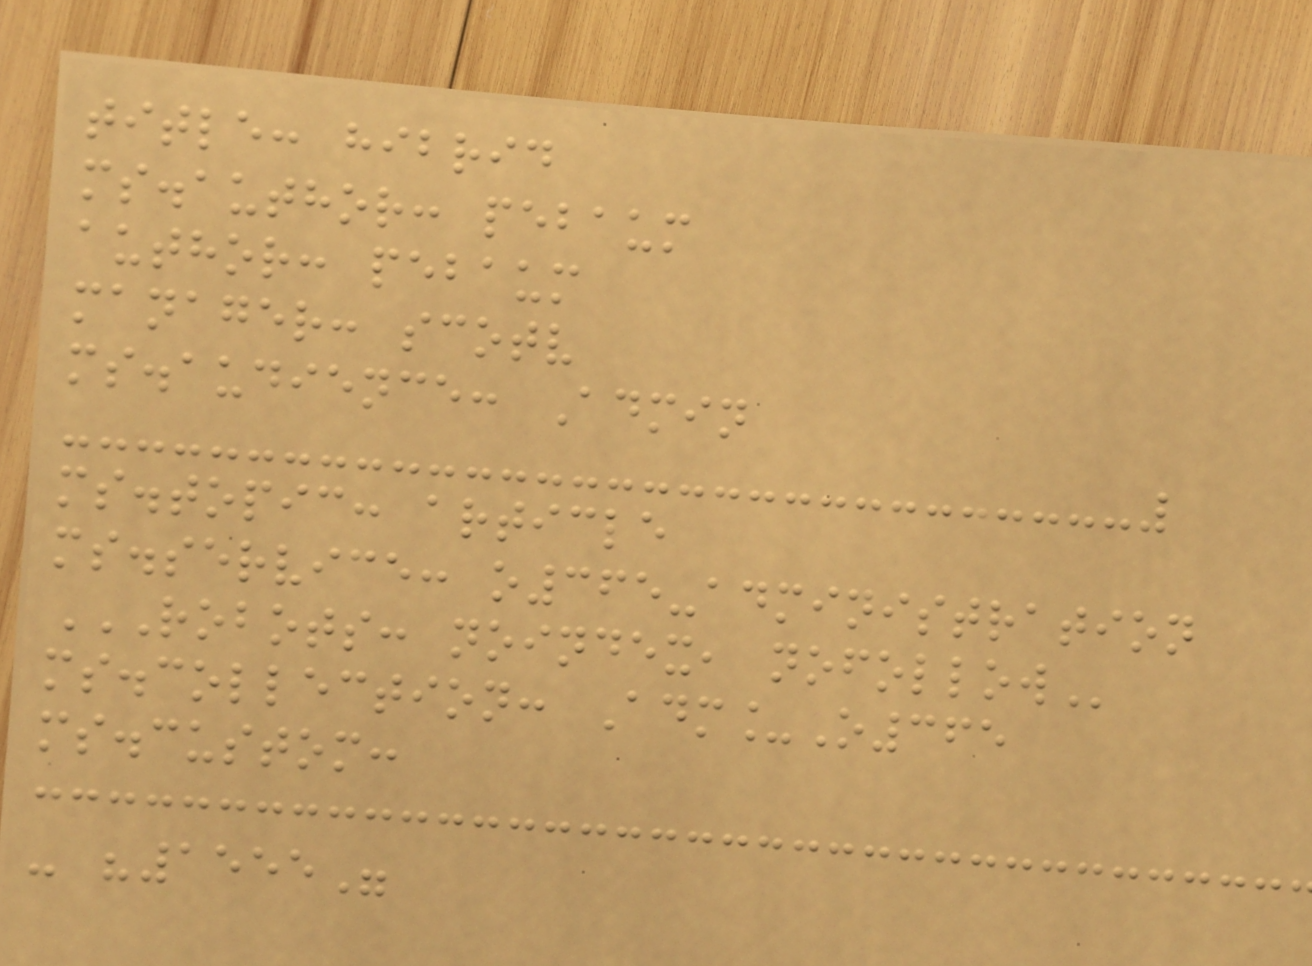title: hibrid
ms.author: pebaum
author: pebaum
manager: scotv
ms.audience: Admin
ms.topic: article
ms.service: o365-administration
ROBOTS: NOINDEX, NOFOLLOW
ms.collection: Adm_O365
ms.custom:
- "1555"
